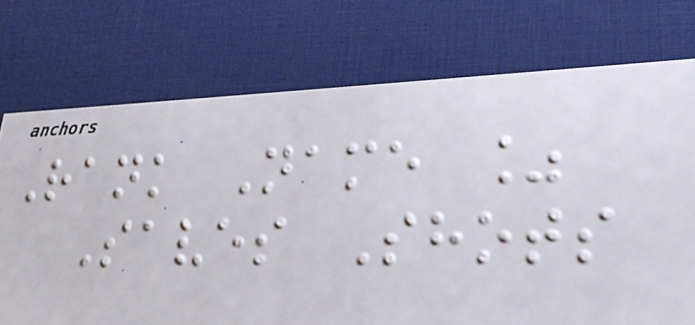Rank Name %
Saves Shots
